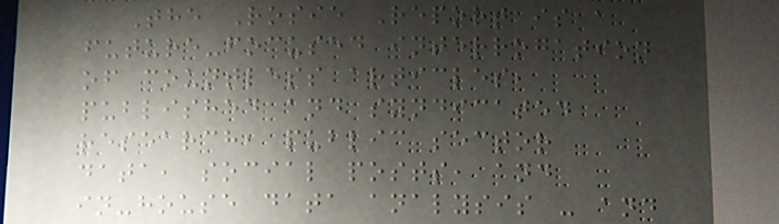The Rosie Report is a
future-focused interrogation
of countless articles,
published and syndicated
research, public sector
data, social posts, and
in-house data analysis - and
